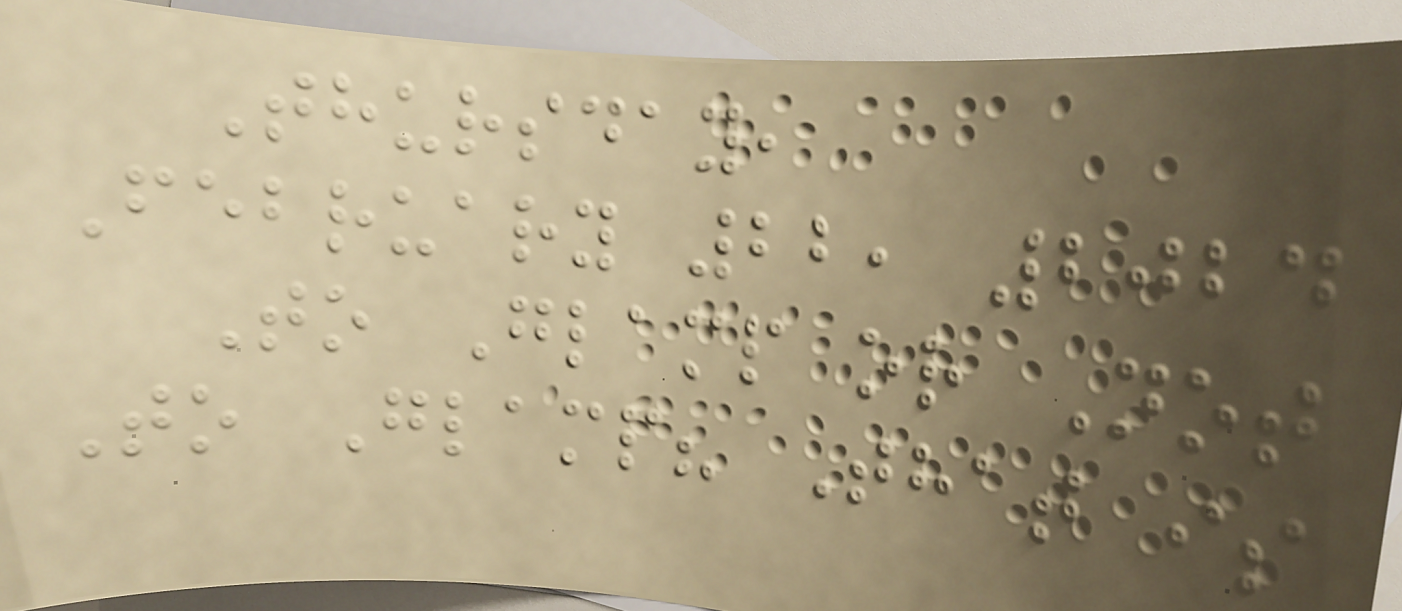Thursday,
February 22, 2024
To Glamp or Not
To Glamp? That is
